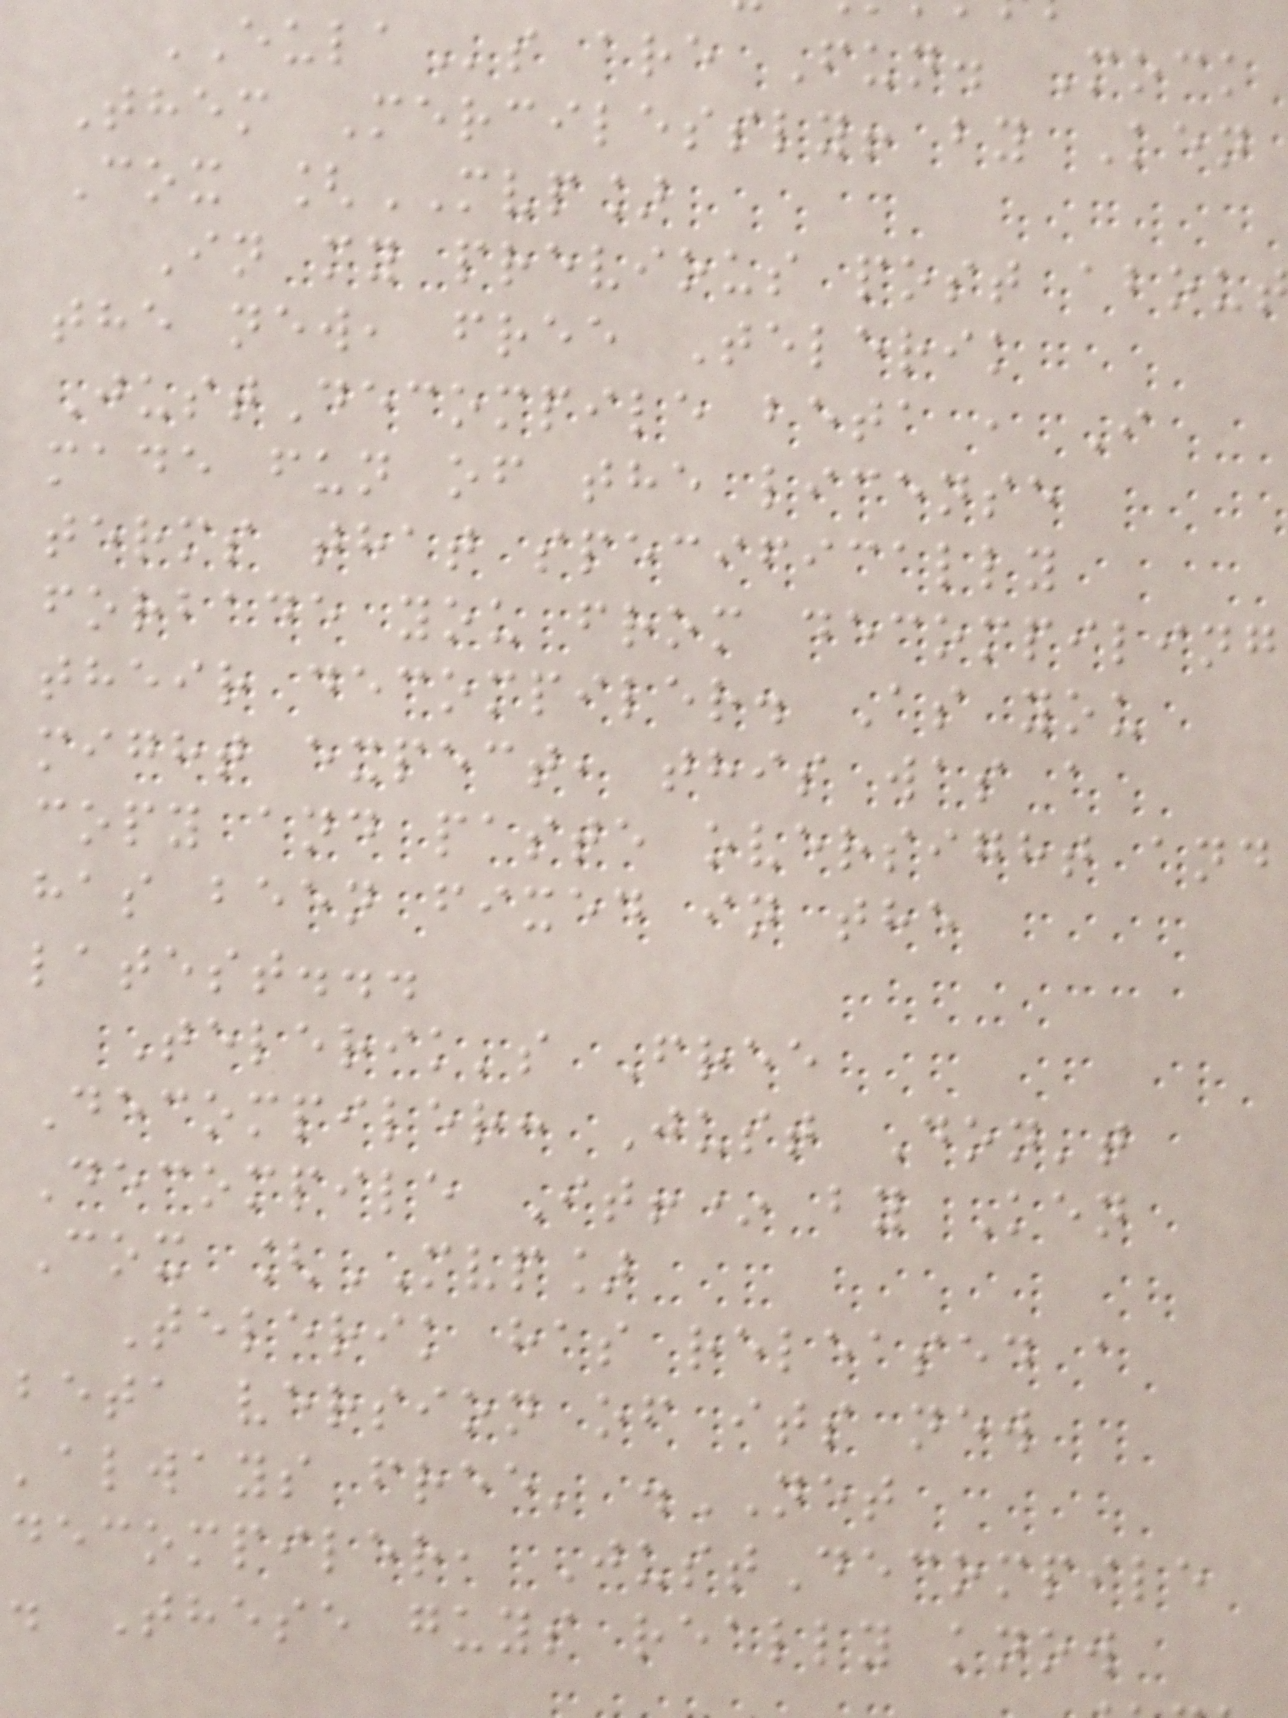EULAs are Fun. Mock
Them Mercilessly! by Ken
Cox [MVP]
In my previous post about
the new, free Telerik
JustDecompile beta , I
made fun of the license
terms that specifically
forbade you from decompiling
their decompiler. As you
might expect, this was a
copy and paste oversight and
has been fixed in the
latest...
Telerik's Free
Decompiler: Just Don't
Decompile It!* by Ken
Cox [MVP]
Telerik has released a
beta version of its new
'always free' .NET
decompiler, JustDecompile
. These guys really know
